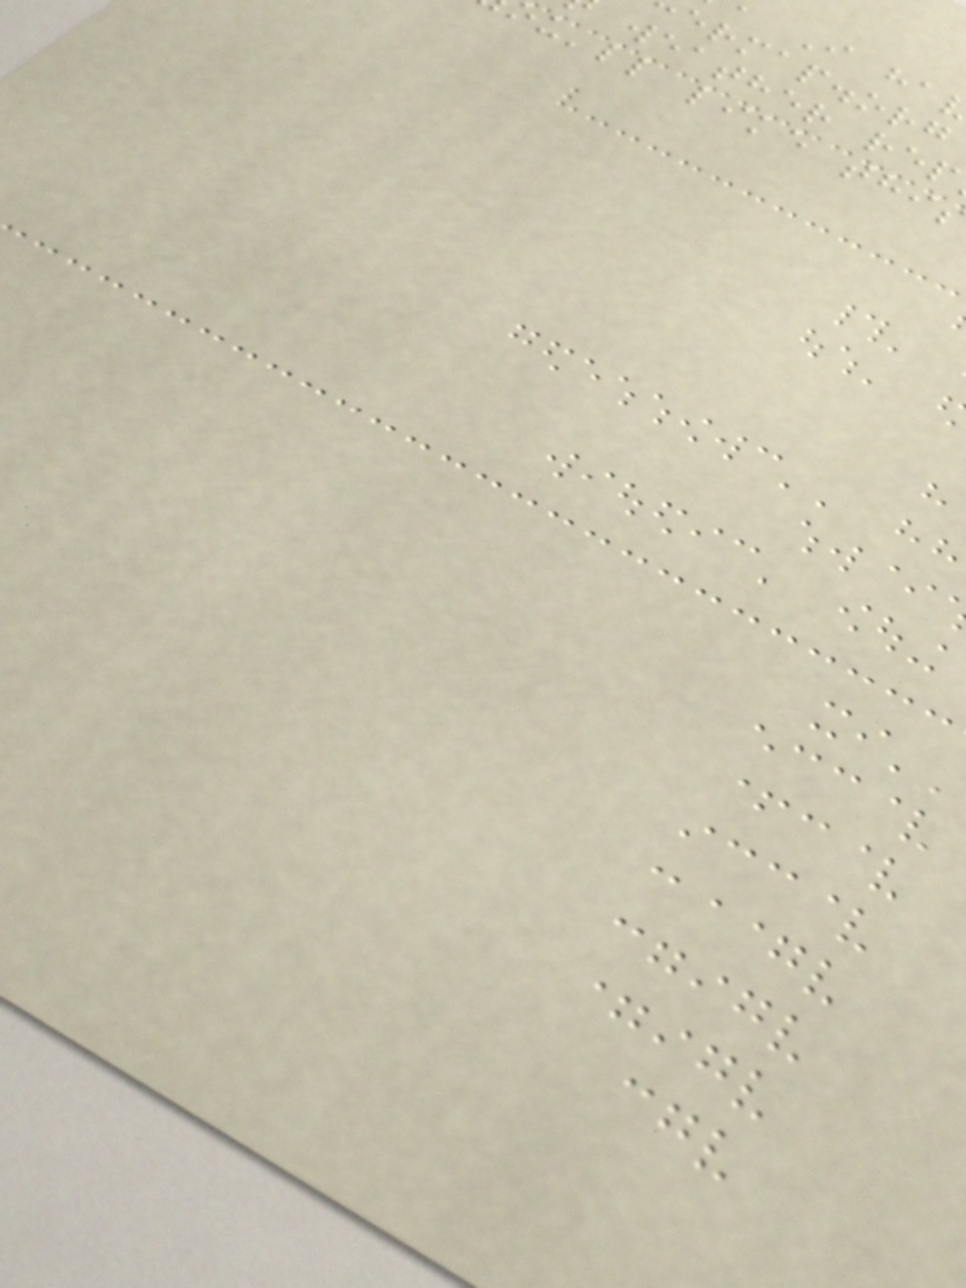ermap.org
weather rep
u'll like thi
